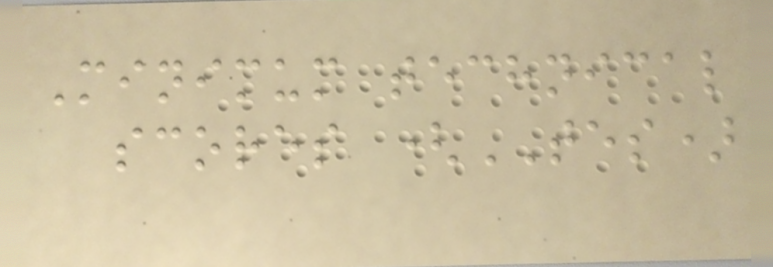Minimum technical
scores (TES)
